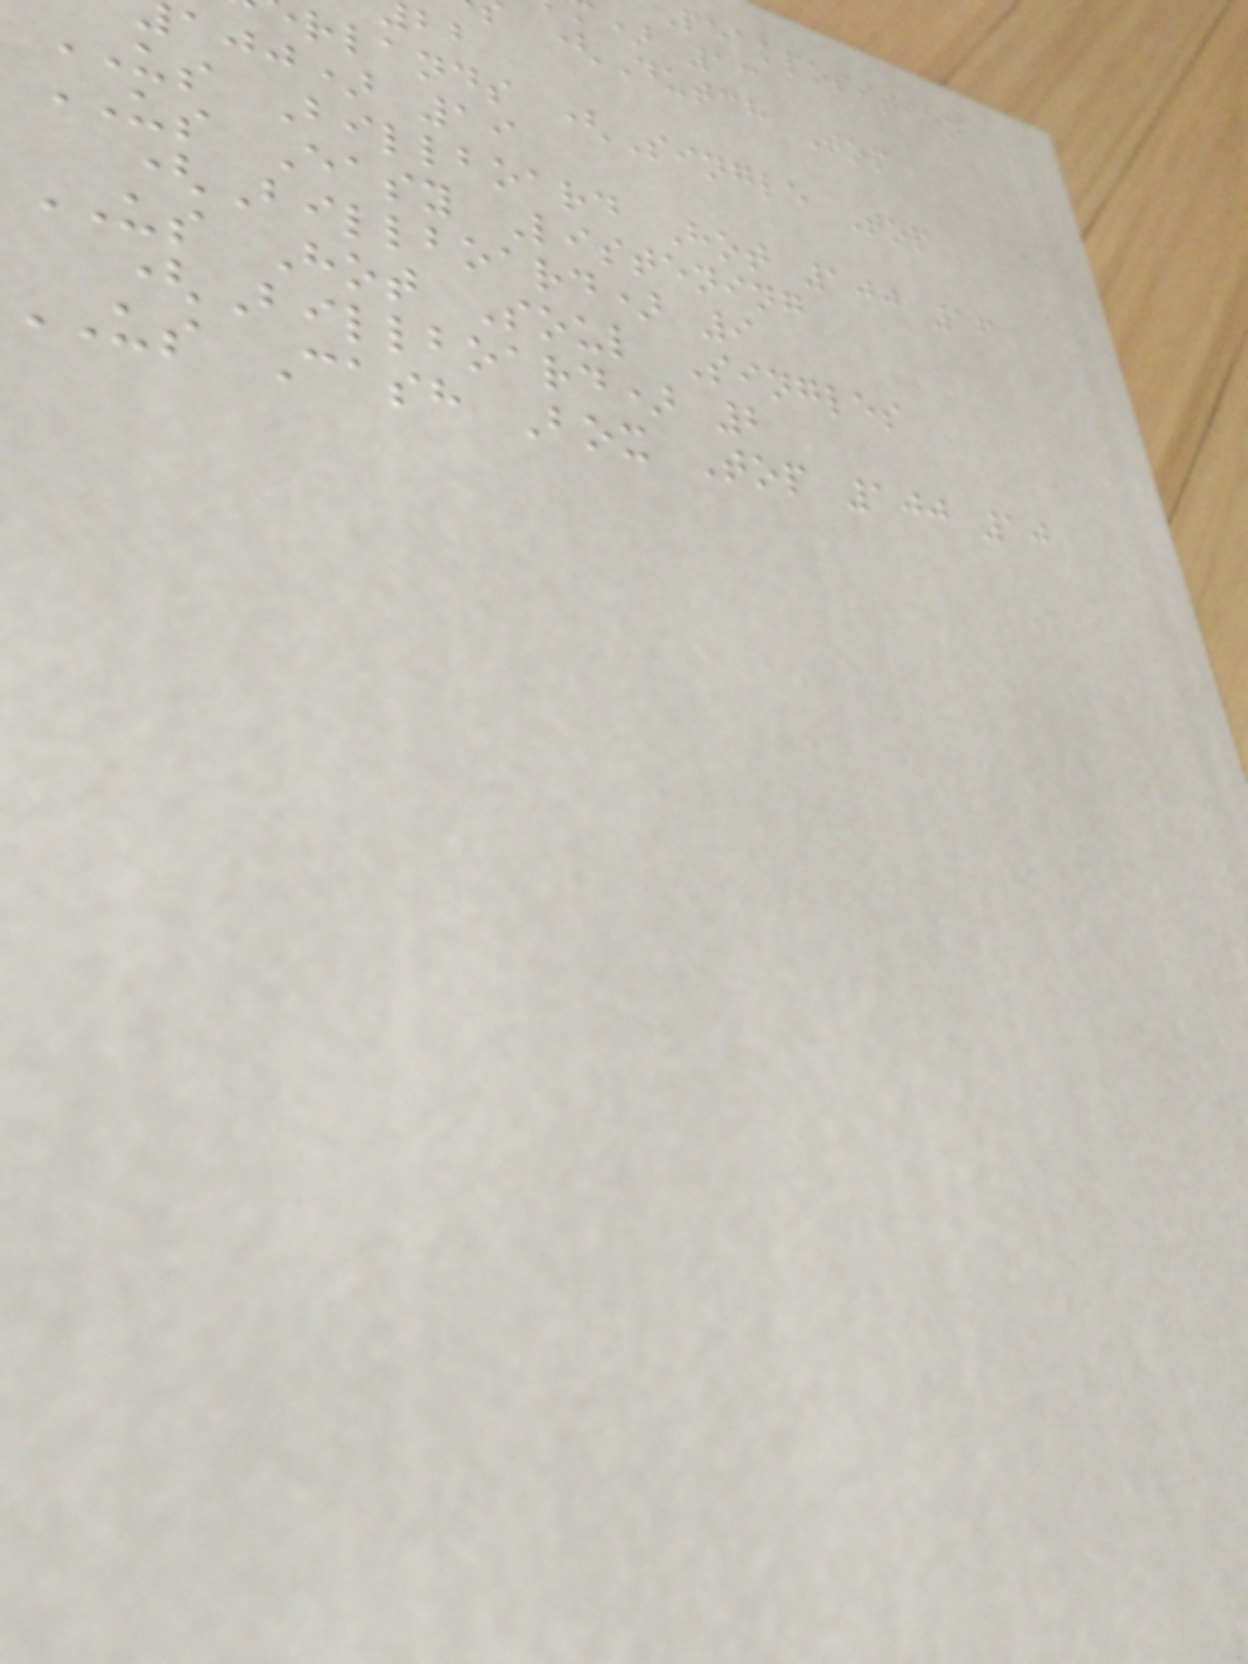peakposition
) 13
(Dutch Top
rlands (Single Top
ajj) 19
US Billboard Hot 100 16
US Easy Listening
(Billboard) 9
US Hot Soul Singles
(Billboard) 2
US Cash Box Top 100 10
